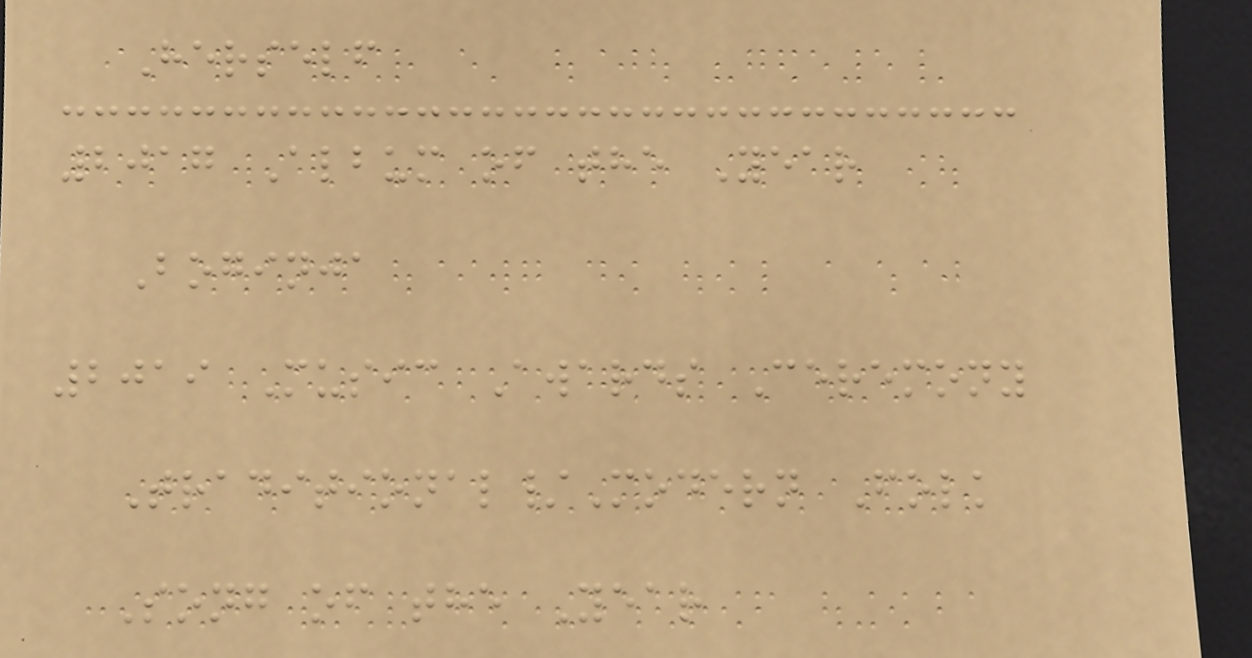Herself
2017 Album of the Year
Boginja
2019 Music Awards Ceremony
Traditional/Modern Folk
Song of the Year
